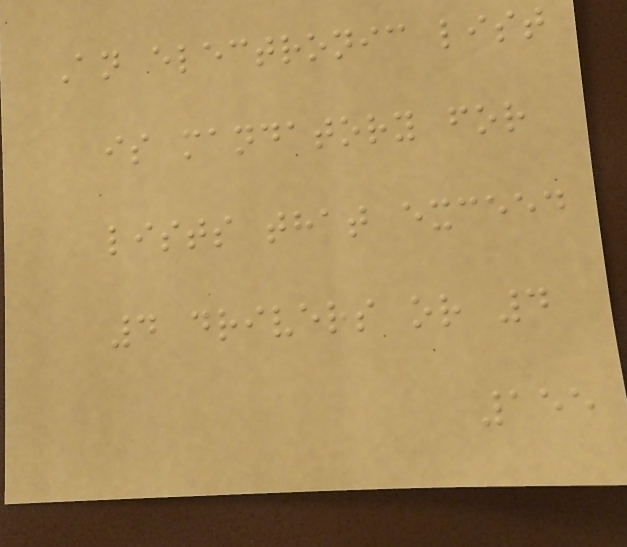An electronic list
is mandatory for
lists that exceed
4 drivers or 4
155
